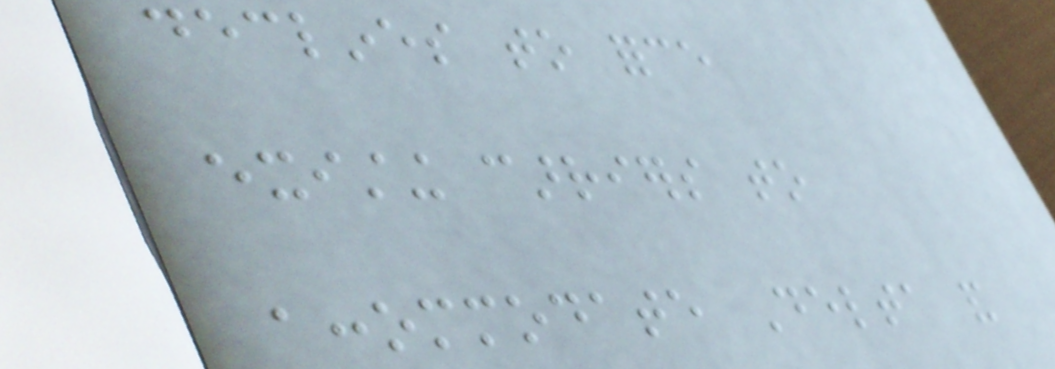declines to force
existing carriers to
accommodate Delta and
